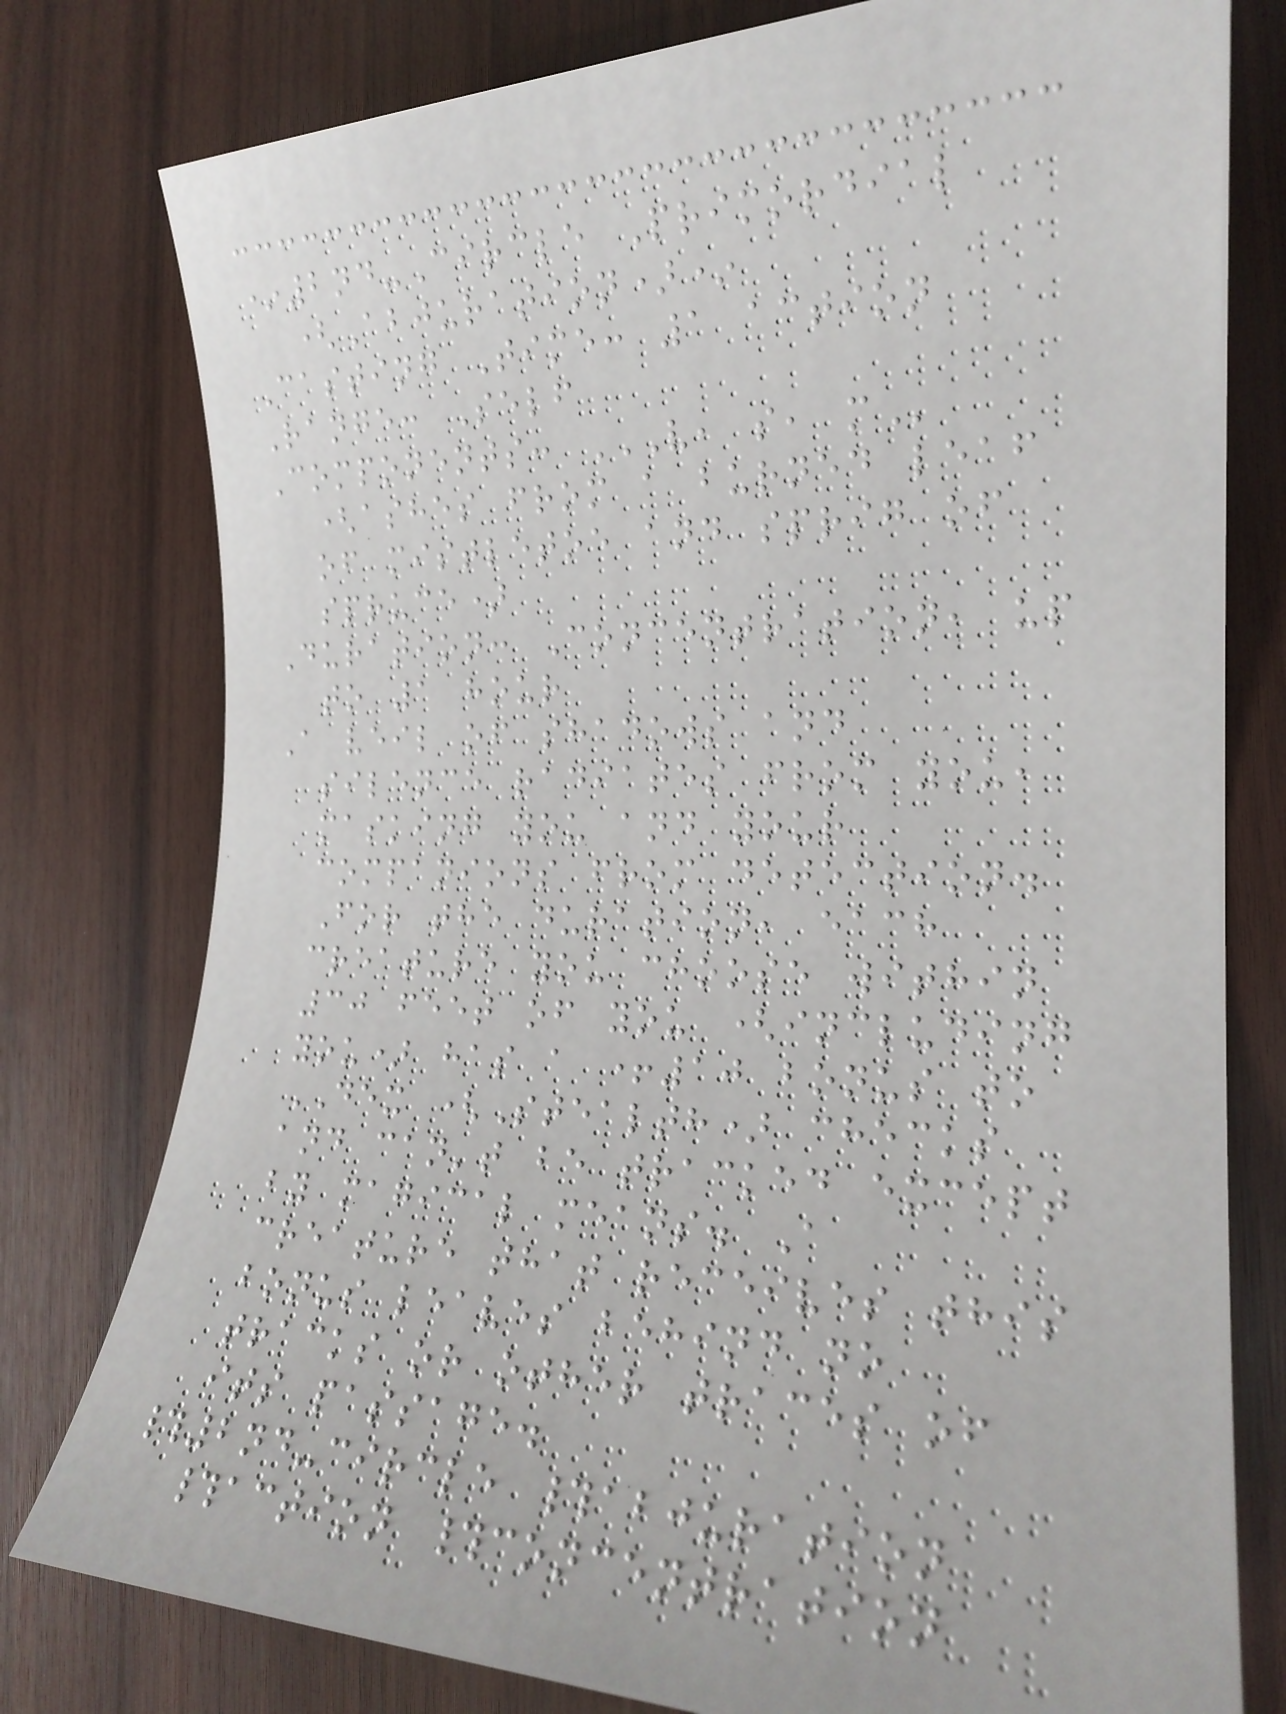*2nd-Circle Primordial
(Abjuration)*
Casting Time: 1 action
Range: Self
Components: V, S, M
(ashes from a burned leaf
of mistletoe and sprig of
spruce)
Duration: Concentration, up
to 1 hour
A veil of shadows and
silence radiates from you,
masking you and your
companions from detection.
For the duration, each
creature you choose within
30 feet of you (including
you) has a +10 bonus to
DEX (Stealth) checks
and can't be tracked except
by magical means. A
creature that receives this
bonus leaves behind no
tracks or other traces of
its passage.
#2nd-circle #abjuration
#action #concentration
